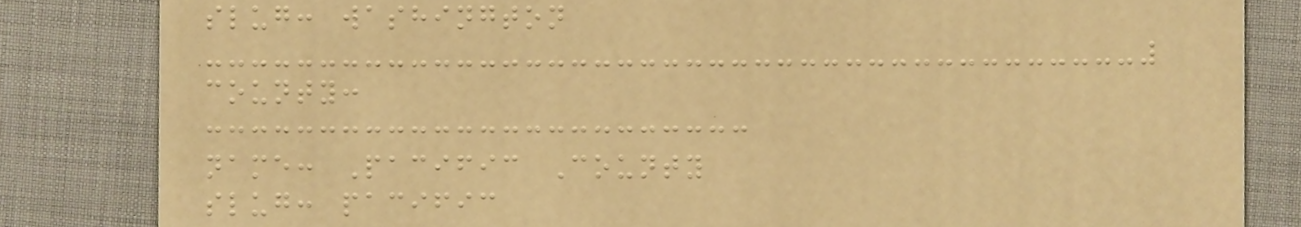slug: washington
county:
name: Pacific County
slug: pacific
